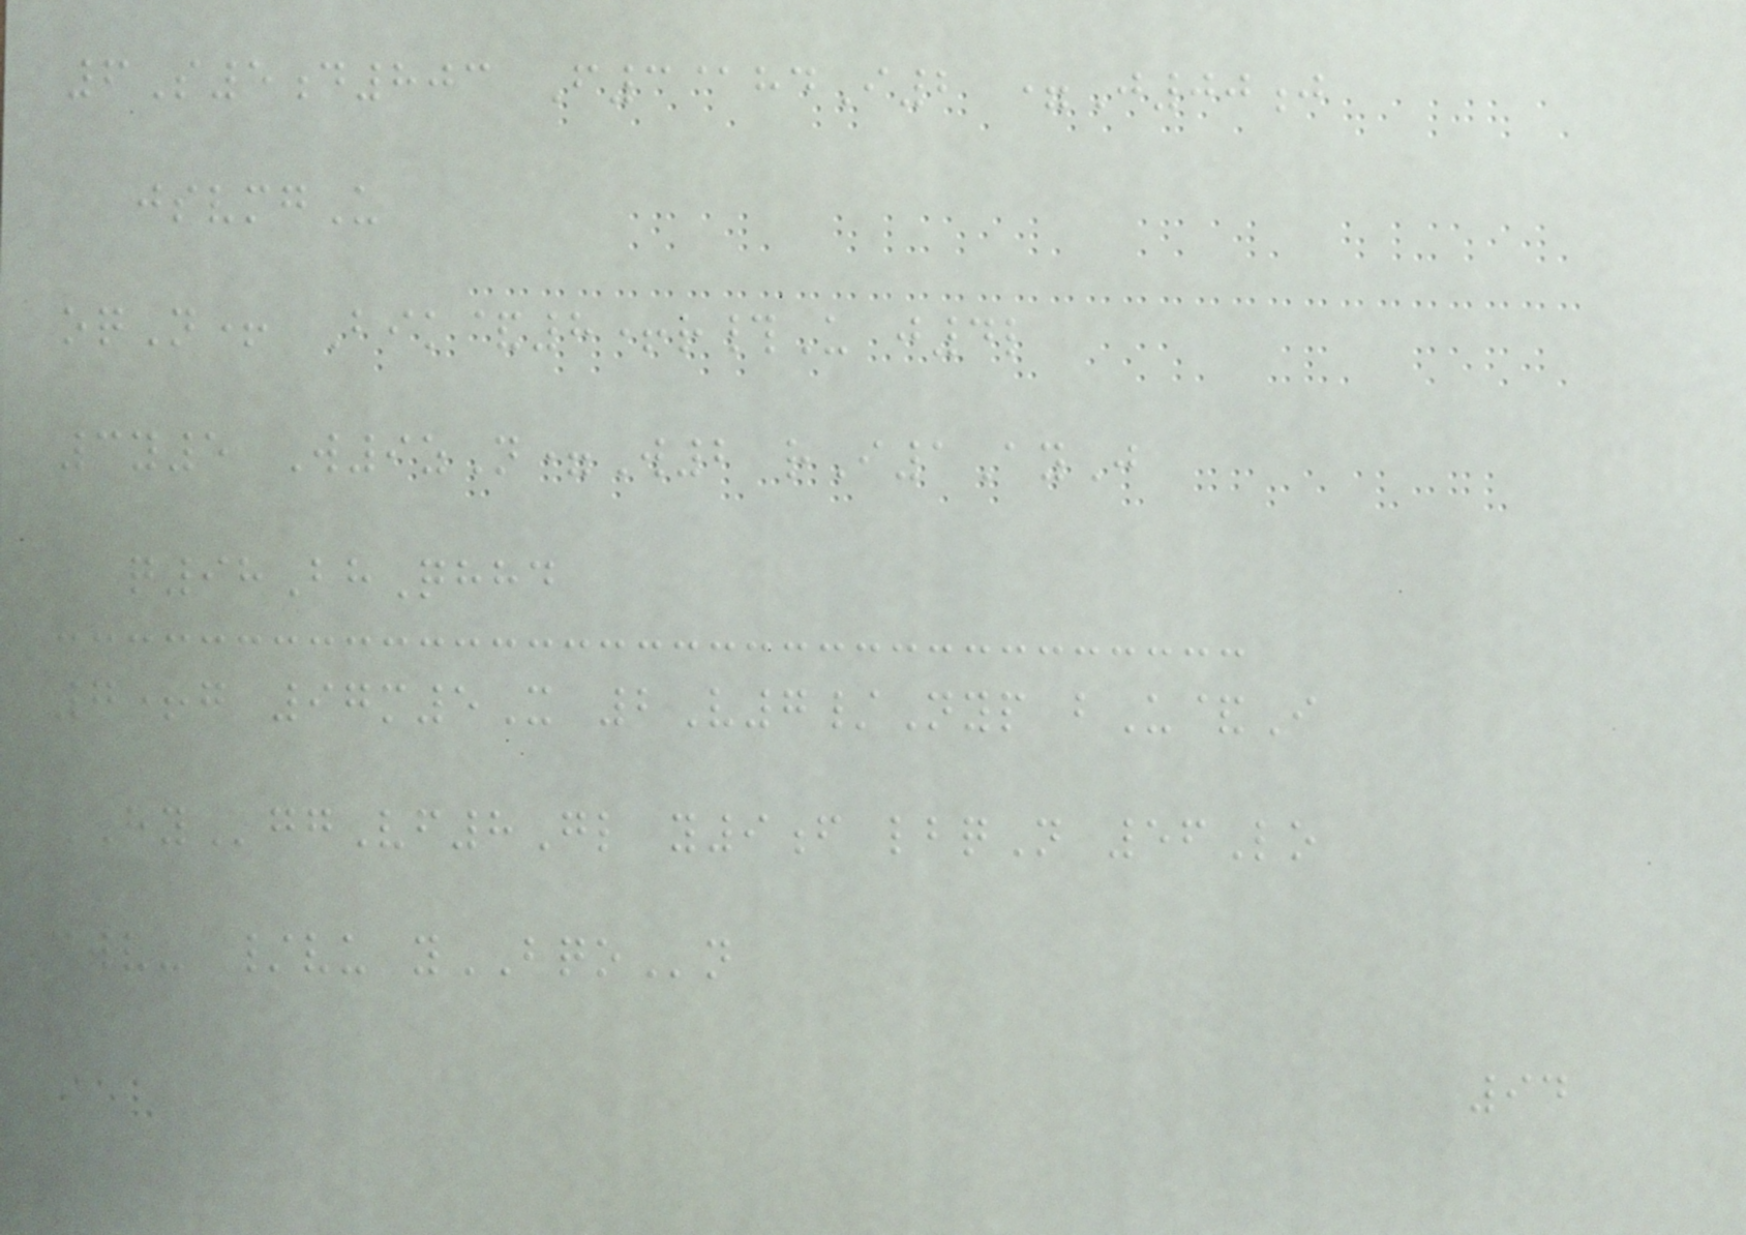6S5d803 F3@hdI2 =J00j
jsvmgU
oqN+ Bik&8+r#U j4l
3y5 W9zN=W2 rI1AyJ
q98BhQhhd
7+g 97m5X 2V7/Nyp bU&I
HYggVf8Gl y9f lbqN 56Lo
cwv- /vu yBQOn
94
